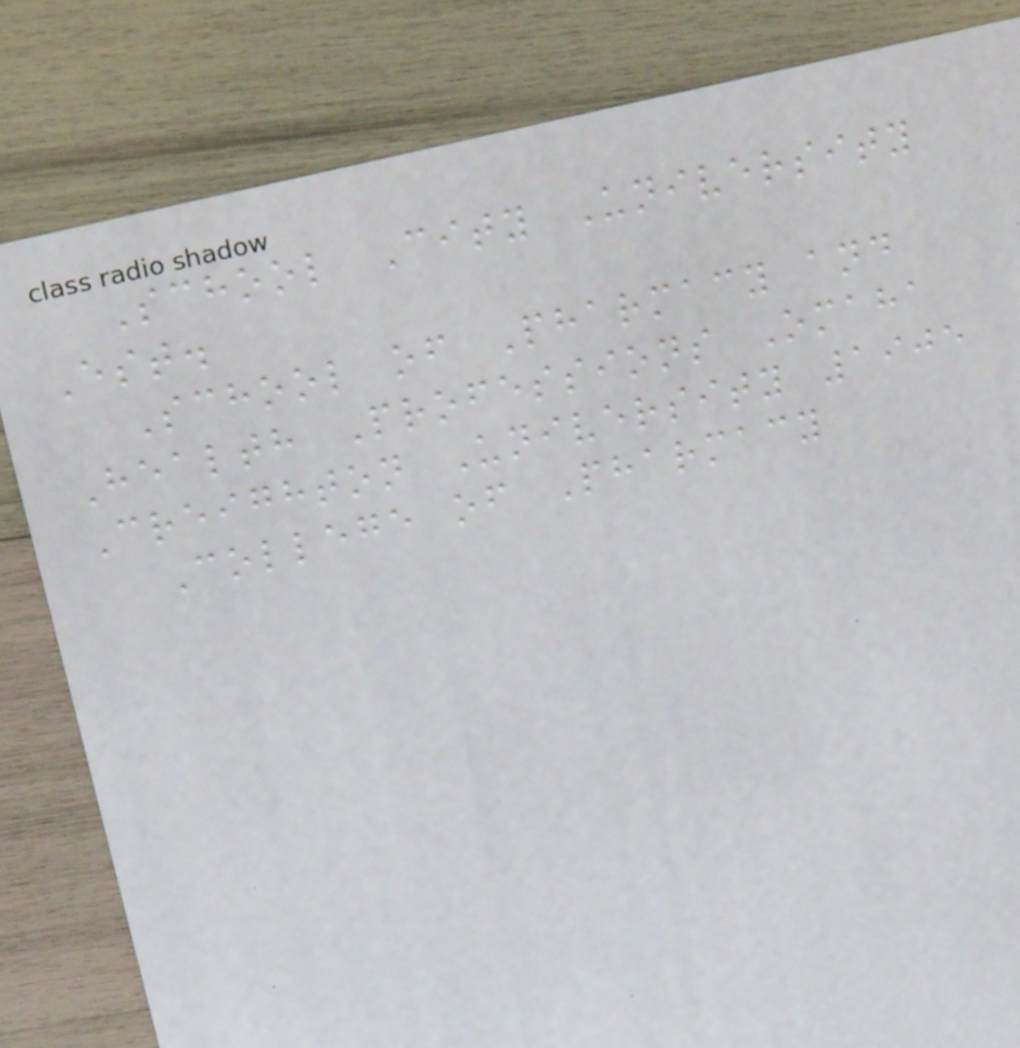School City University
Est.
School of Pharmacy and
Health Professions Omaha
Creighton University 1905
College of Pharmacy
